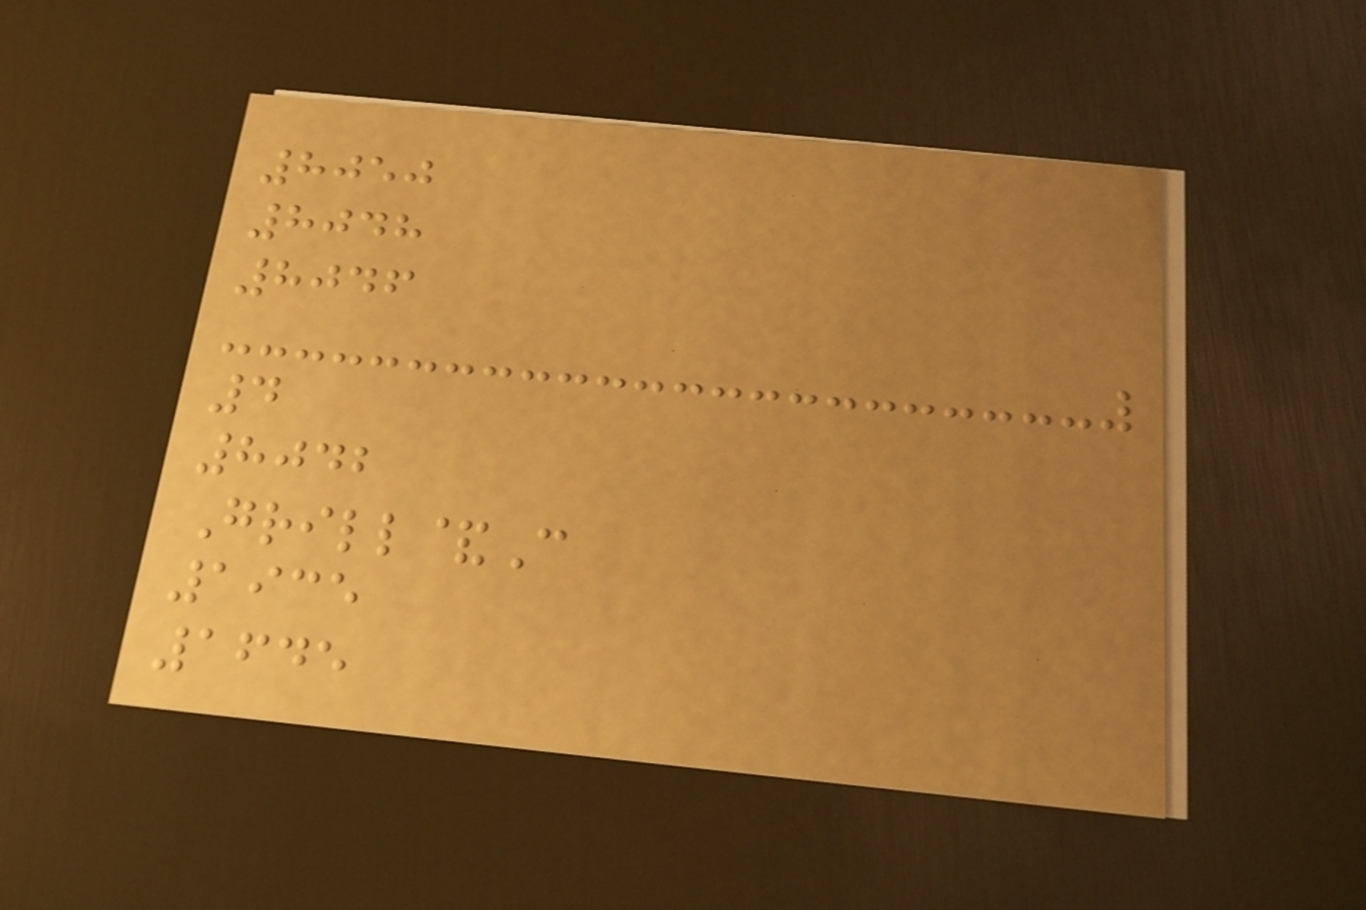8050
8048
8046
4
8042
Grill&C
1935
1645
